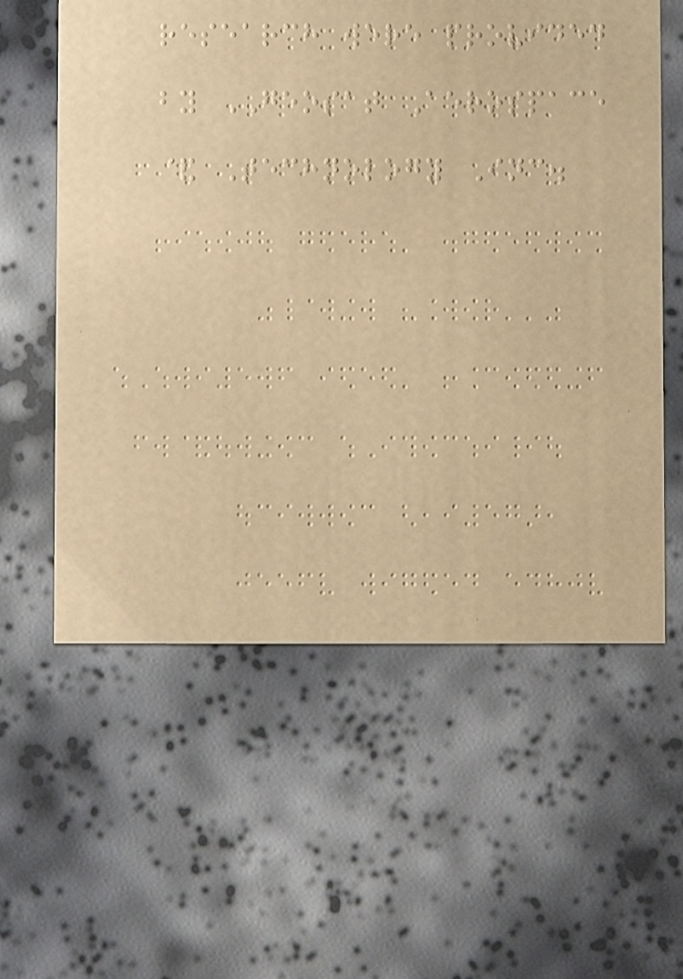research were provided
by GEOSAT Aerospace
& Technology Inc.
